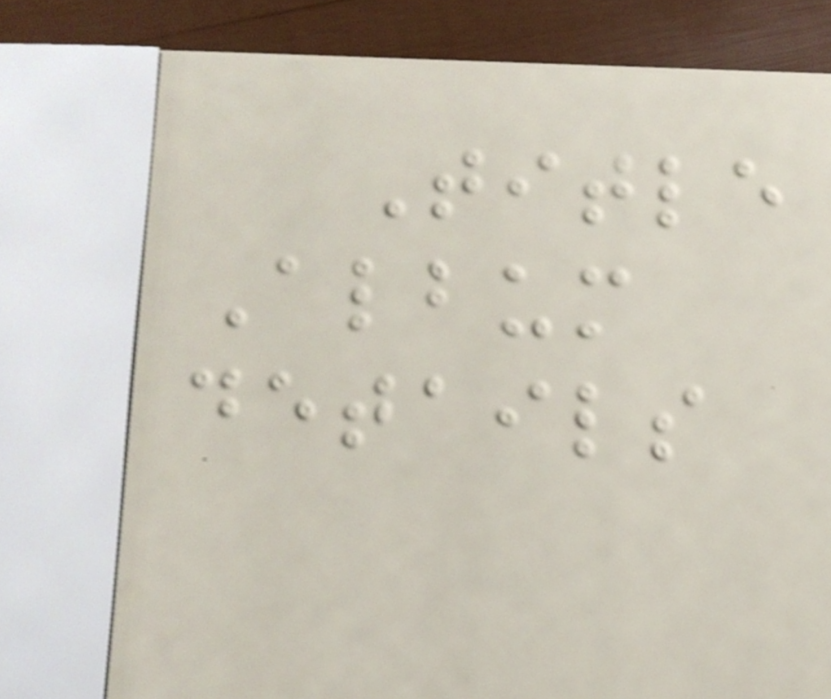Title
Album
details
